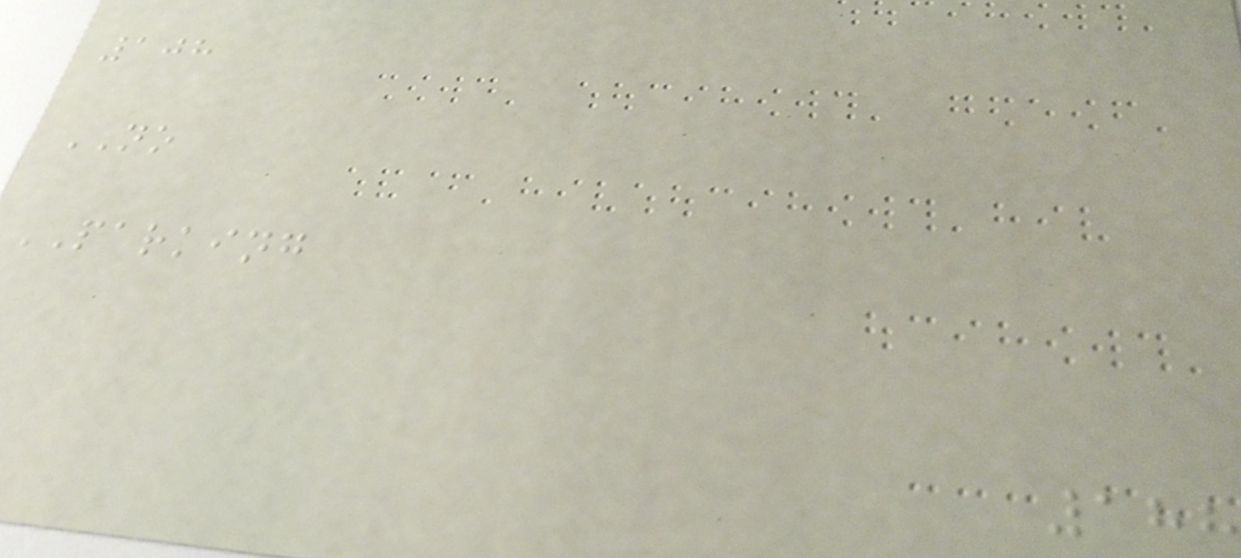108
NO
PARKING
188
